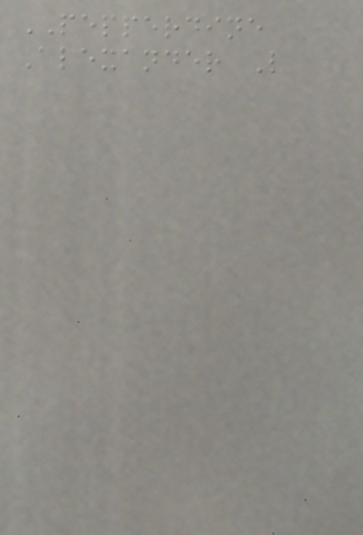PEPPERDINE
Alexander L
